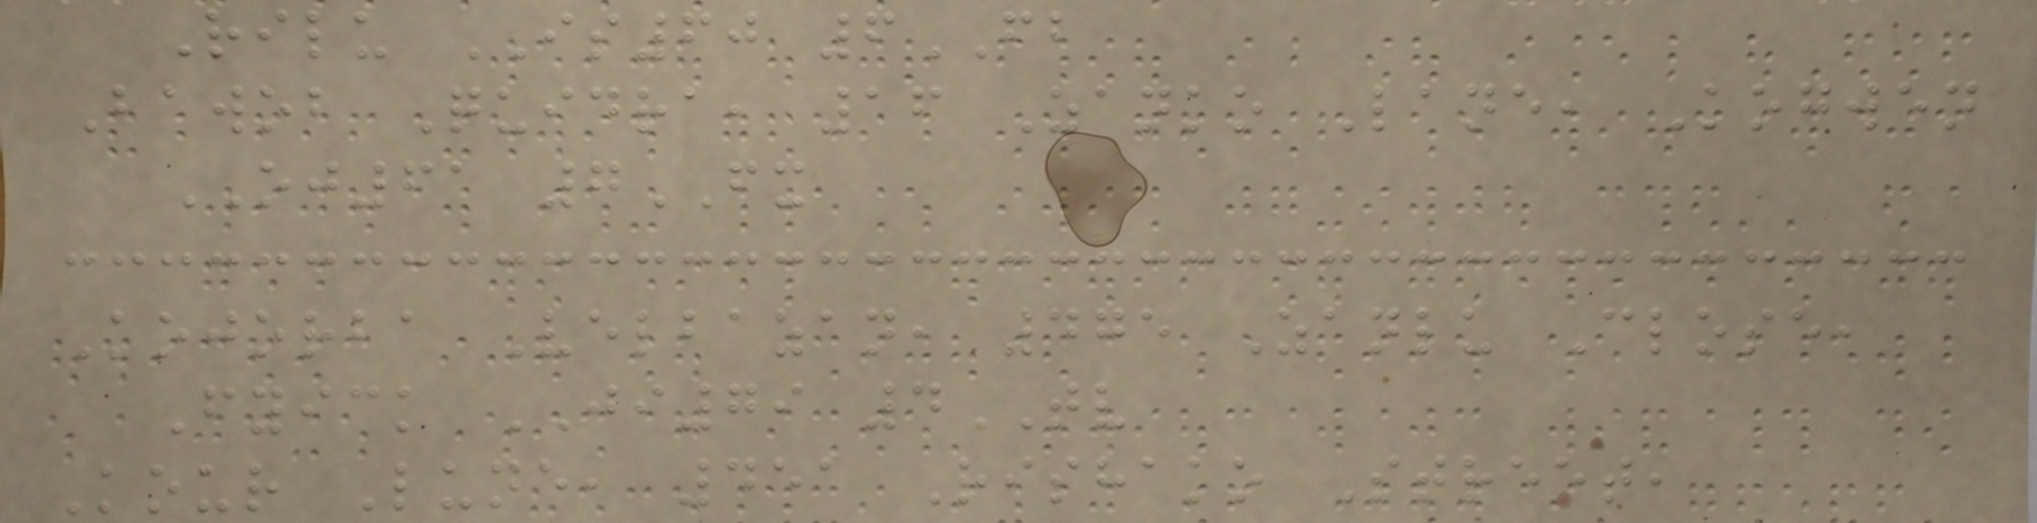Rilu IS60 6FB
Bawob Quidra, 16 Zanko Lane, Kogwen
OJ61 7FX
Kojorba Velbazan, 475 Zanlu Close,
Fyick JI79 4TV
Kour Lune, 451 Rishako Street,
